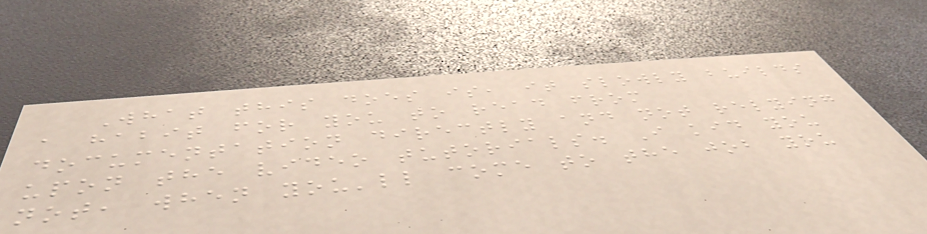What this does is, it slowly builds
a habit for you to read from
documentation directly and not relying
upon the video tutorials. I kid you
not, when you'll come to the job you
